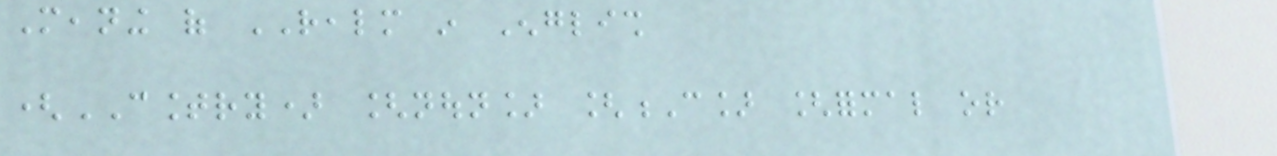Meaning of REALM in English
(COUNTRY) [noun] [C] [formal or
